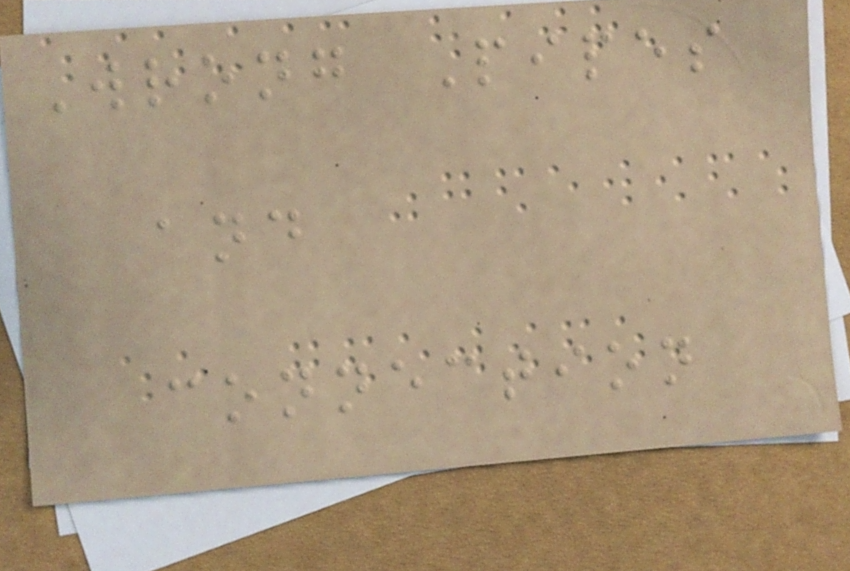Wrong Pipes
and
connection
